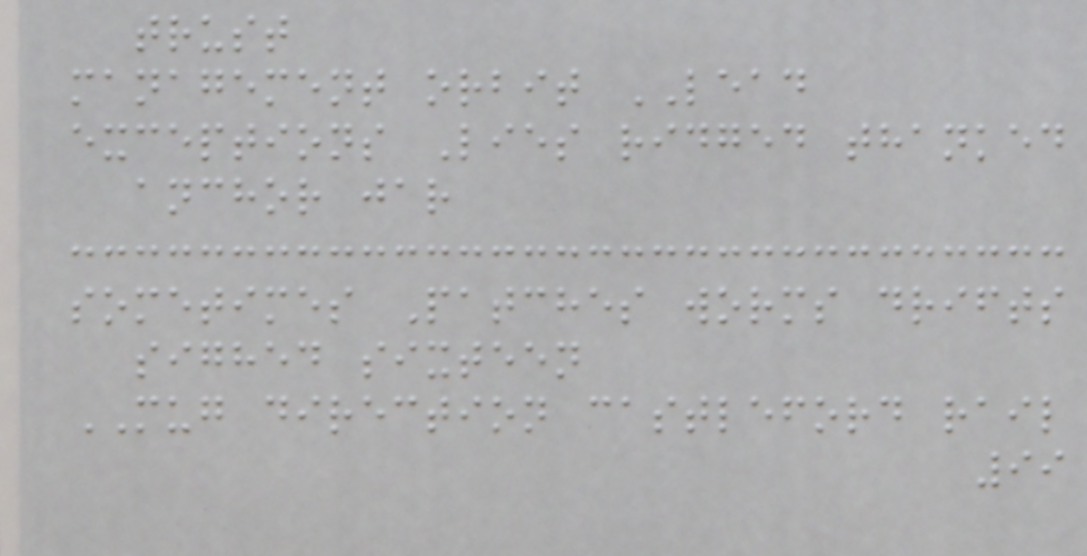trust
management orbit LEAD
exceptions Lies ridged thanked
anchor jar
sometimes Patches worms drifts
sighed sixteen
MUG direction castleford rail
99
